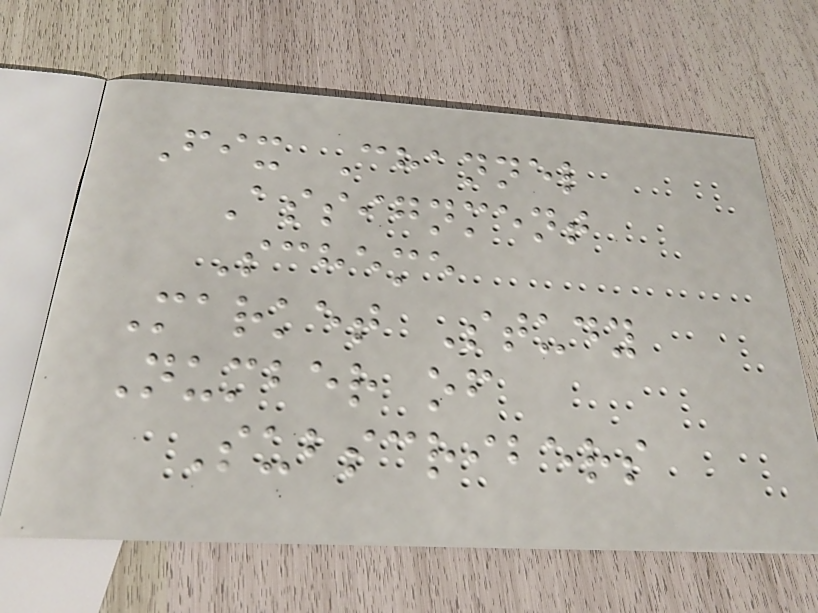Fix Channel
Assignment
Scheme
Market Study
Number of
Subscribers
